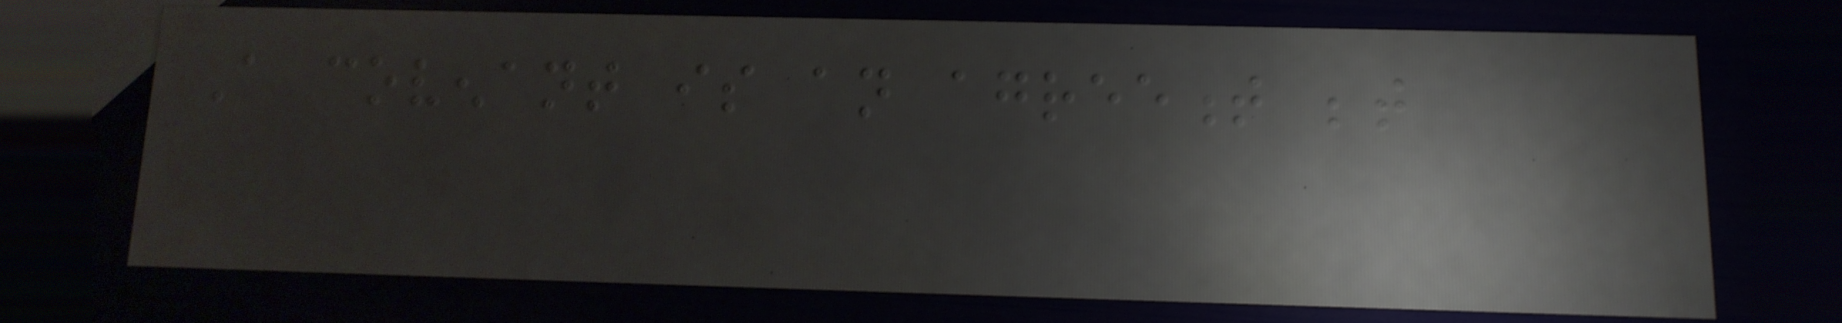A covenant is an agreement between
